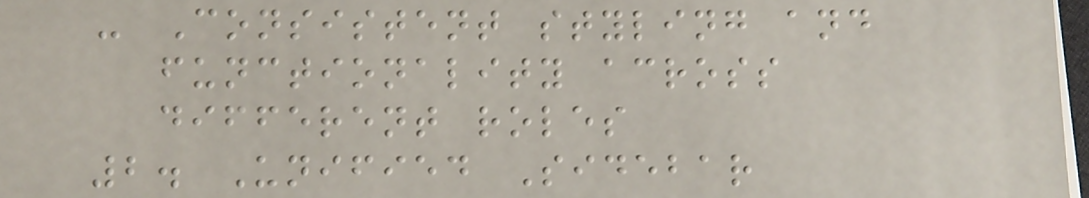- Consistent styling and
functionality across
different roles
2. Unified Sidebar
